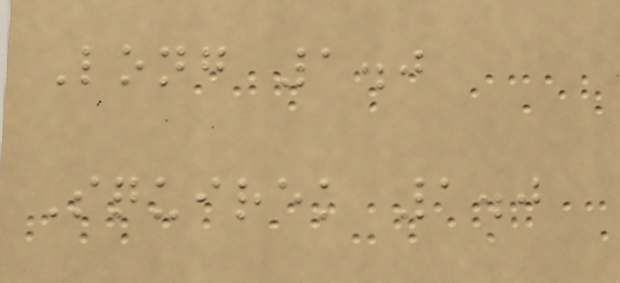Long 1.0
Squirek 1.0
